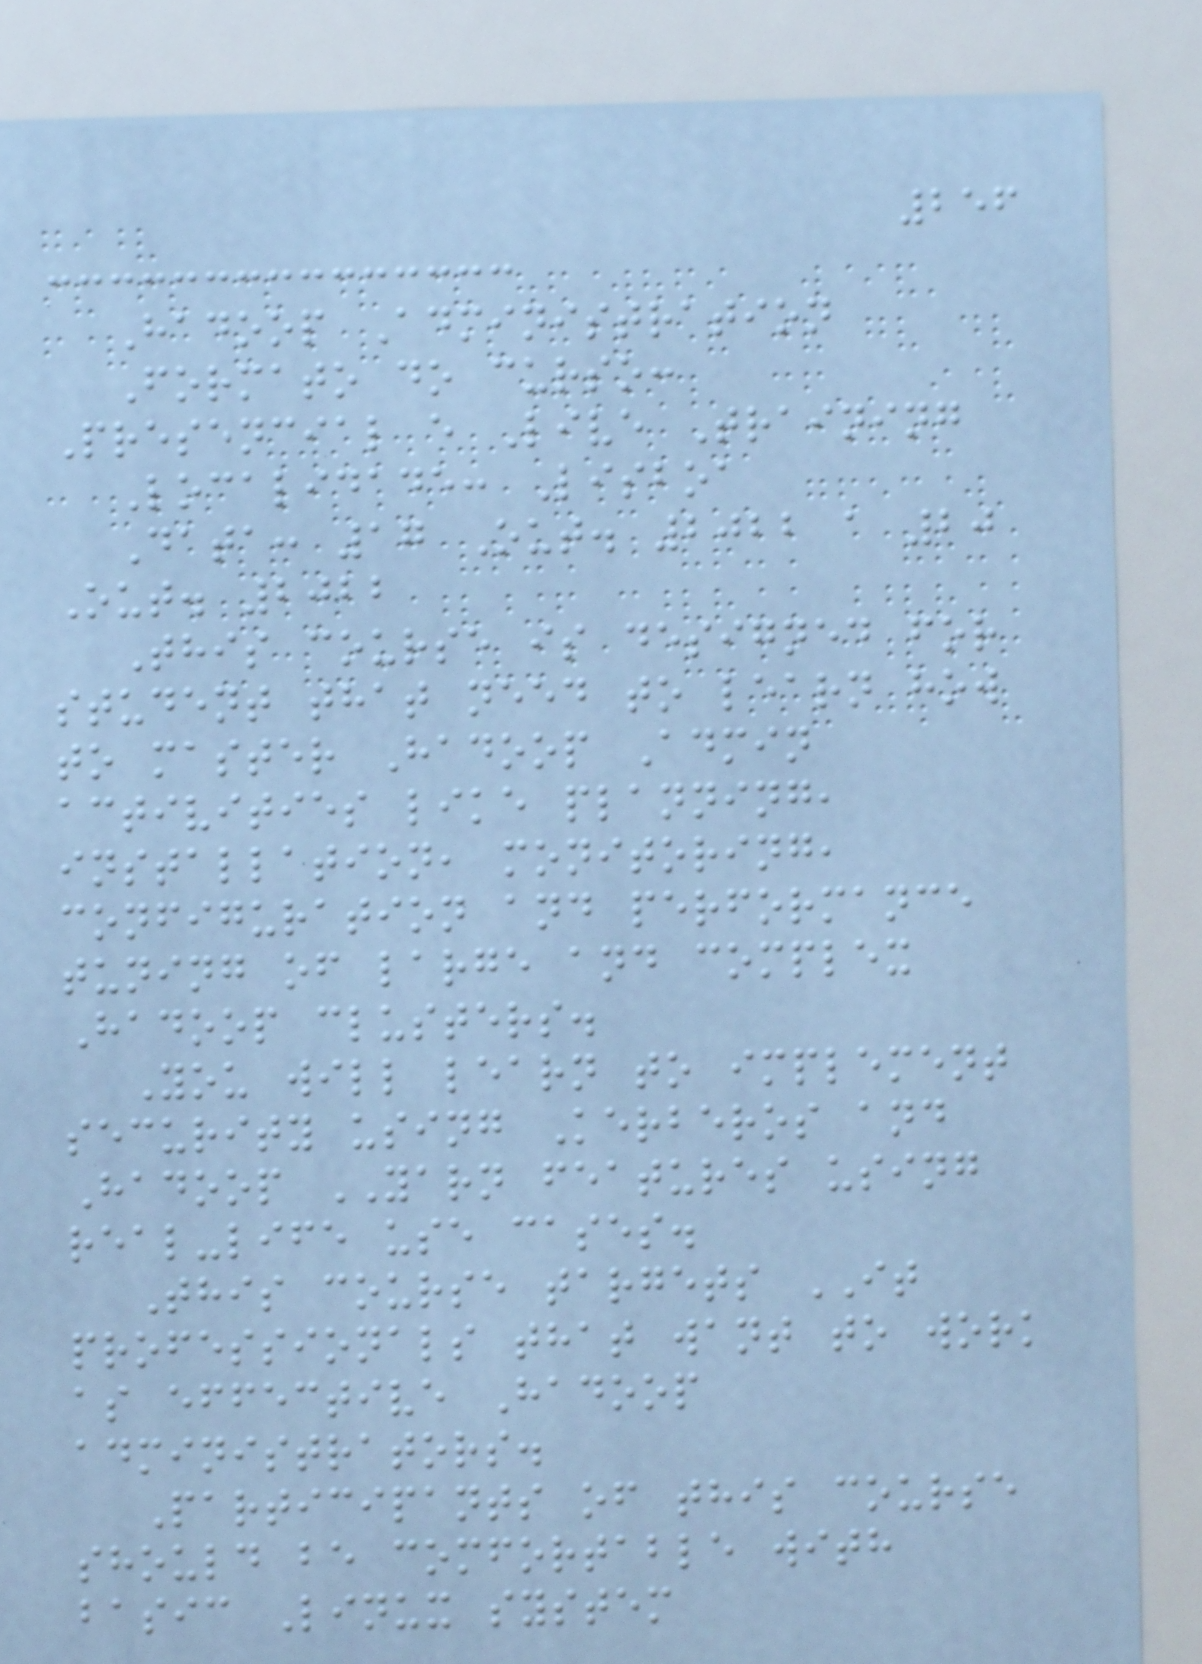256
Hadoop Administration
Formato do curso:
Presencial e Live Training
Localidade: Lisboa
Data: 17 Out. 2022 a 20
Out. 2022
This course is designed for
student that need to learn how
to master Hadoop Admin
activities like planning,
installation, monitoring,
configuration and performance
tuning of large and complex
Hadoop clusters.
You will learn to implement
security using Kerberos and
Hadoop YARN features using
real-life use cases.
This course targets IT
professionals that want to work
as effective Hadoop
administrators.
Participants of this course
should be comfortable with
basic Linux system
